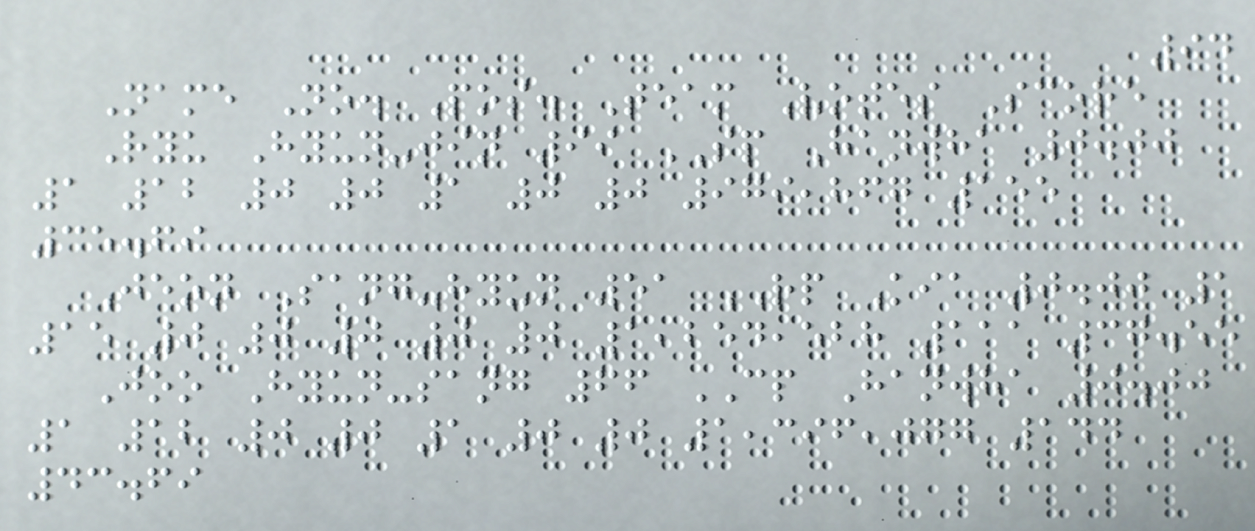94
Name No. Pos. Team Votes Score
Ryu Hyun-jin 99 SP Hanwha 0.00
1 12 0 0 1 0 0 979,867 155
35.69
Jeon Sang-hyun 51 RP Kia 0.00 1
15 0 0 0 0 0 1,254,528 111 37.55
Joo Hyun-sang 66 CP Hanwha 0.00
1 12 0 0 1 0 0 1,396,077 144
43.69
